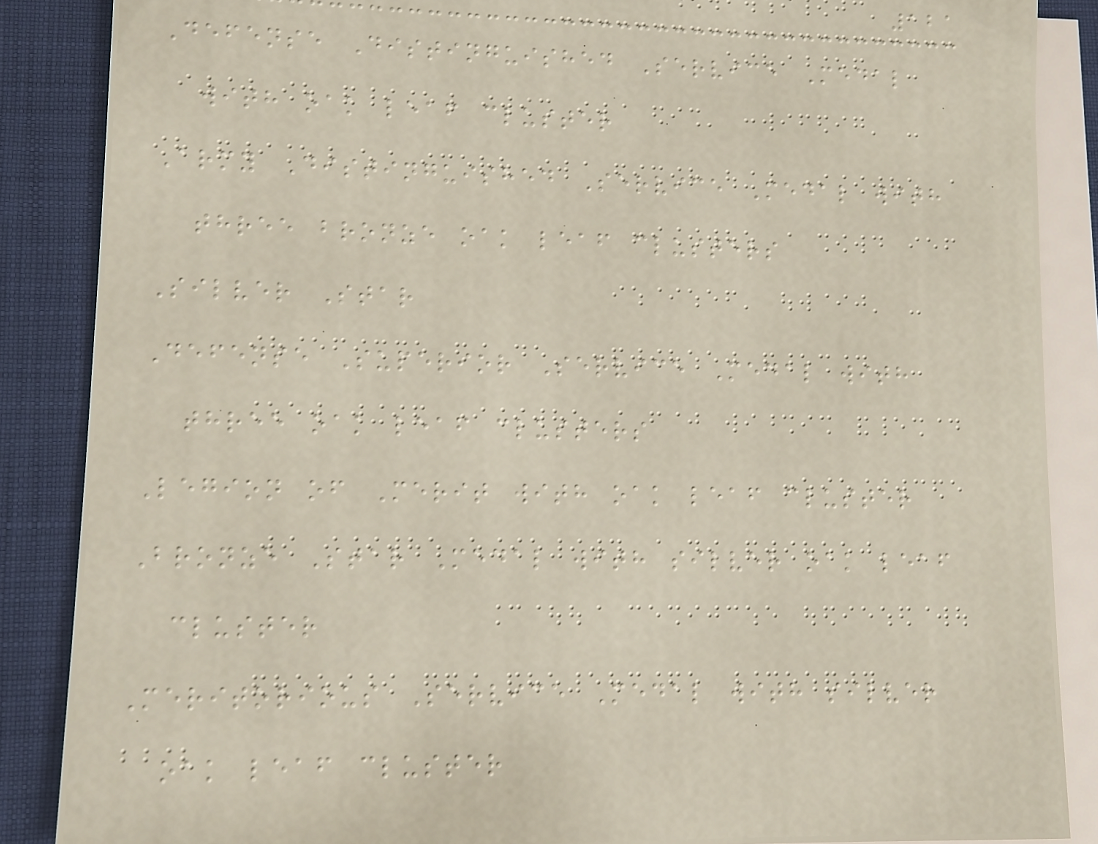121
Defense Distinguished Service Medal
with oak leaf cluster
Army Distinguished Service Medal with
three bronze oak leaf clusters
Silver Star
Defense Superior Service Medal with
three oak leaf clusters
Legion of Merit with oak leaf cluster
Bronze Star Medal with silver oak leaf
cluster
Meritorious Service Medal with silver
oak leaf cluster
